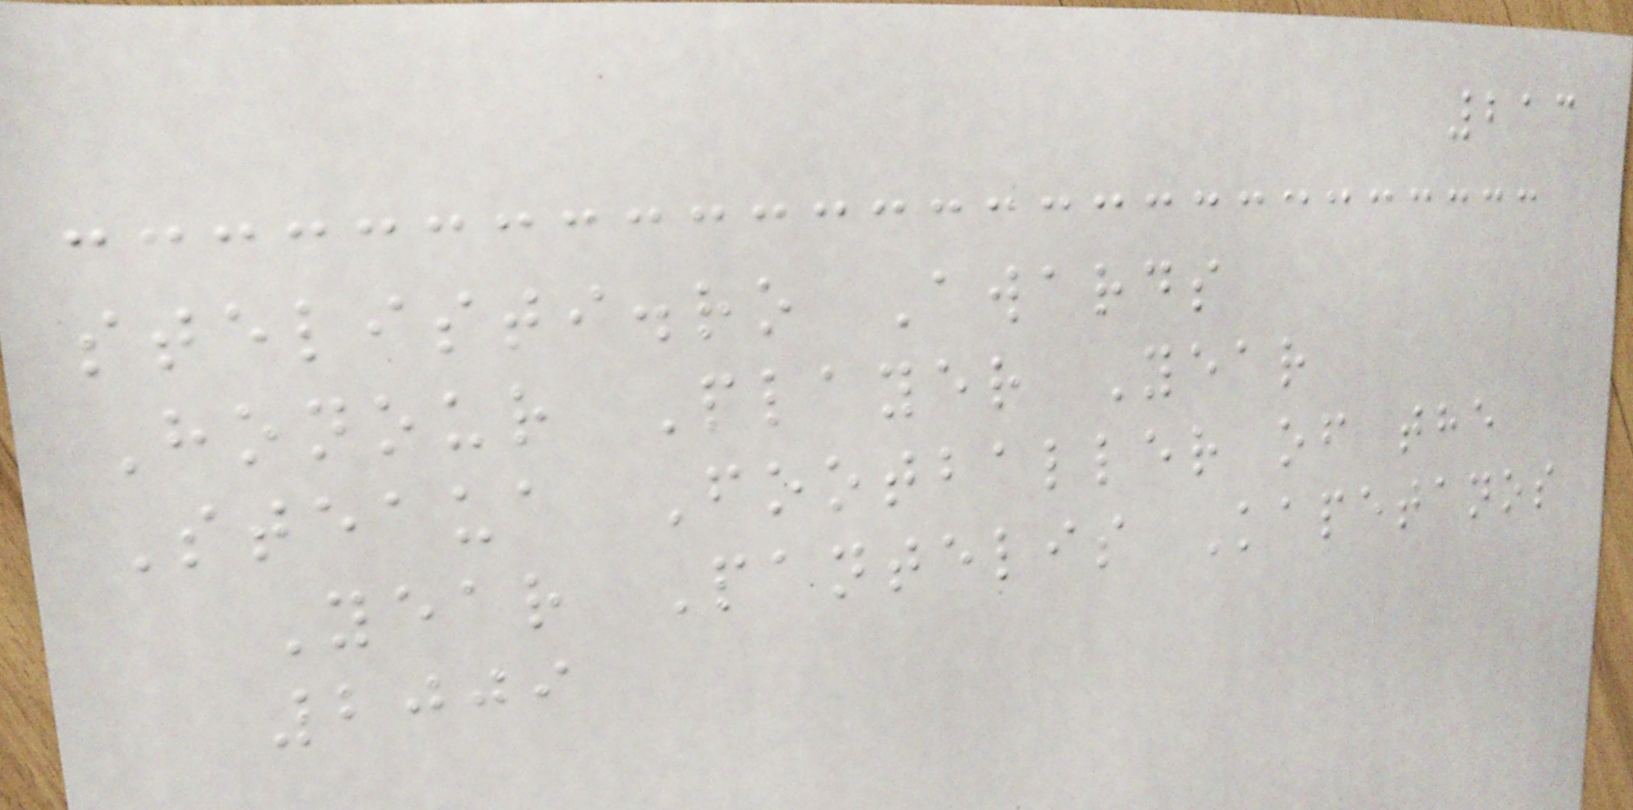213
stelisti.ro Awards
Honour Player Year
Steaua Footballer of the
Year Pantelis Kapetanos
2009
